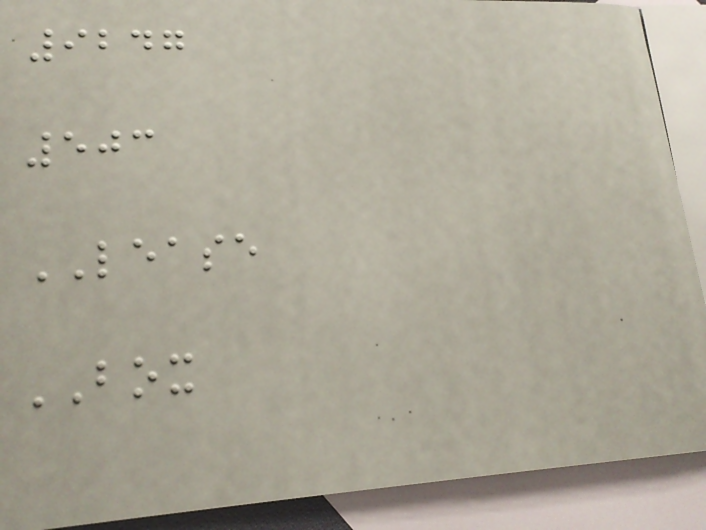9247
503
LEASE
BOX
